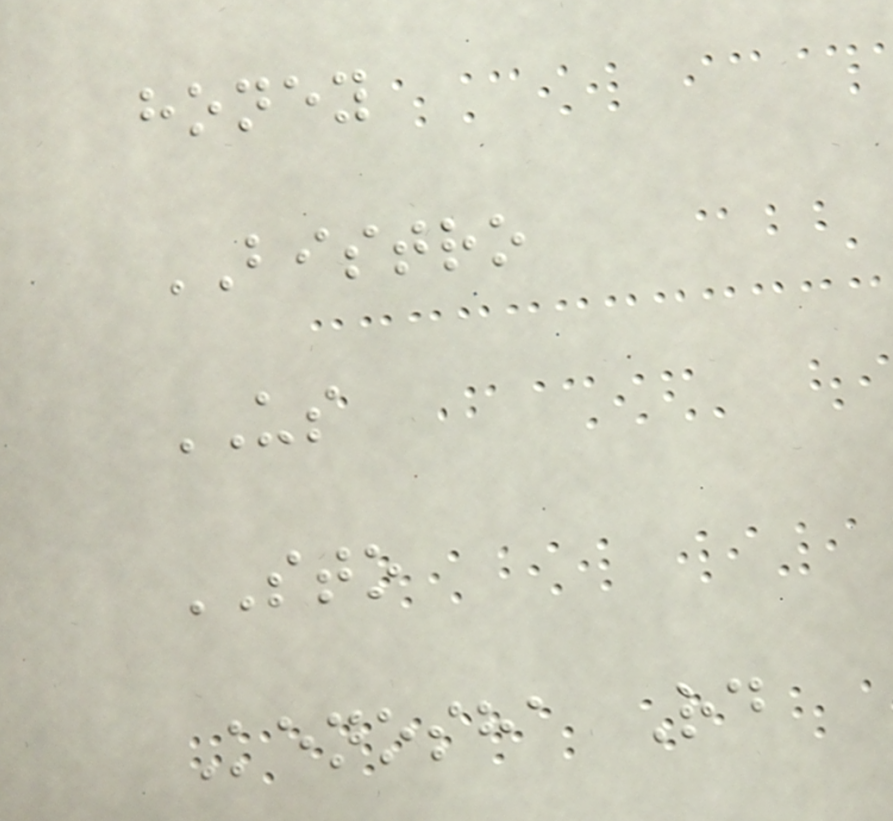honey
BISTRO
US
STO
Kenosha Rd
